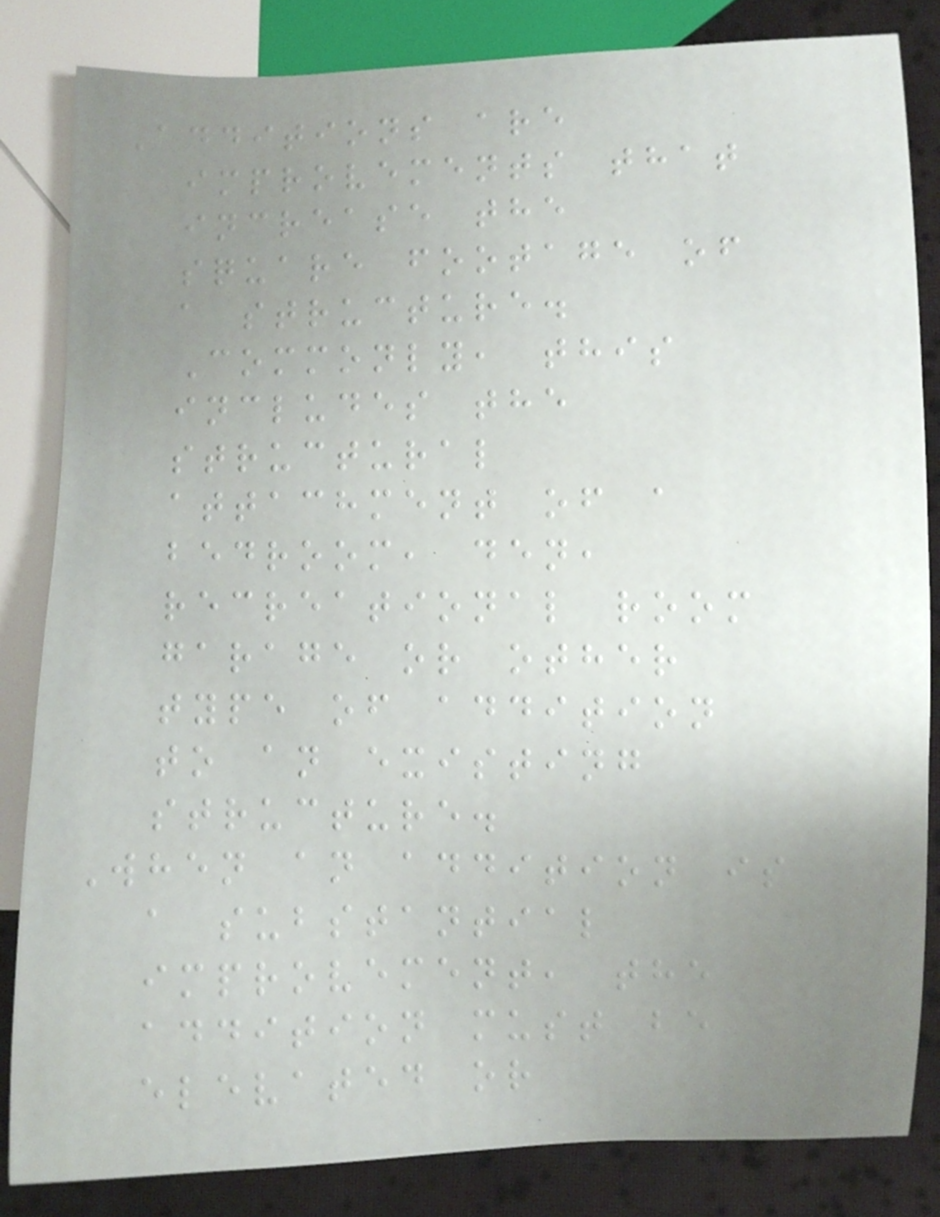Additions are
improvements that
increase the
square footage of
a structure.
Commonly, this
includes the
structural
attachment of a
bedroom, den,
recreational room
garage or other
type of addition
to an existing
structure.
When an addition is
a substantial
improvement, the
addition must be
elevated or
